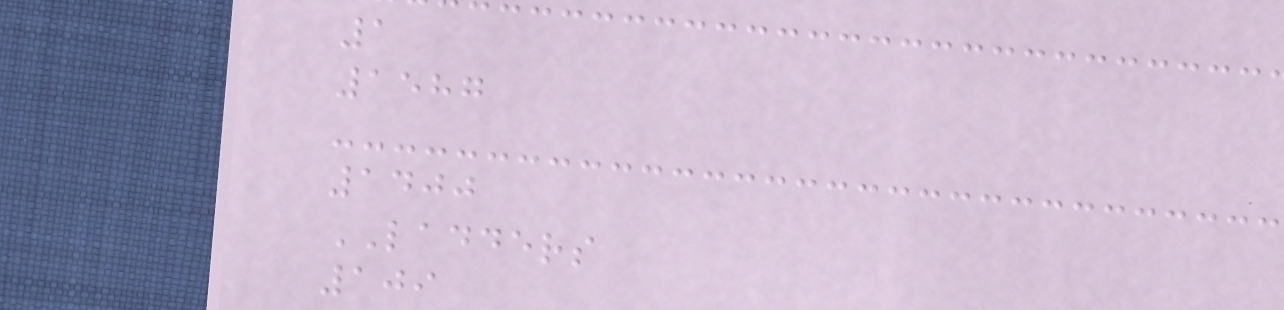1
1587
1400
LADDERS
109
